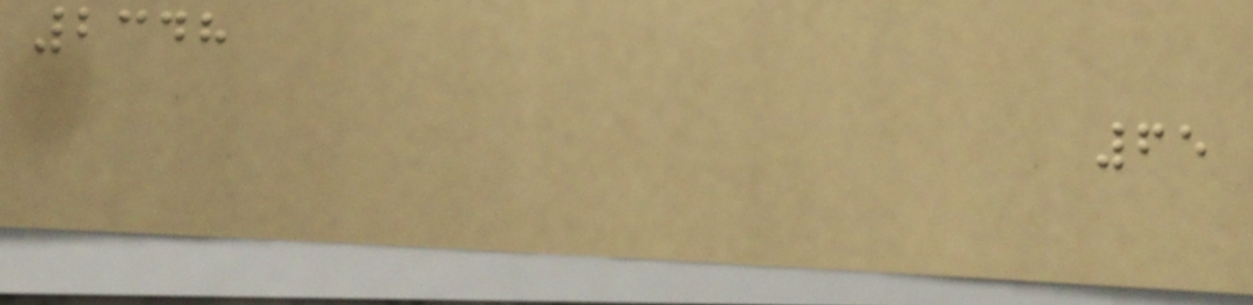2348
65
